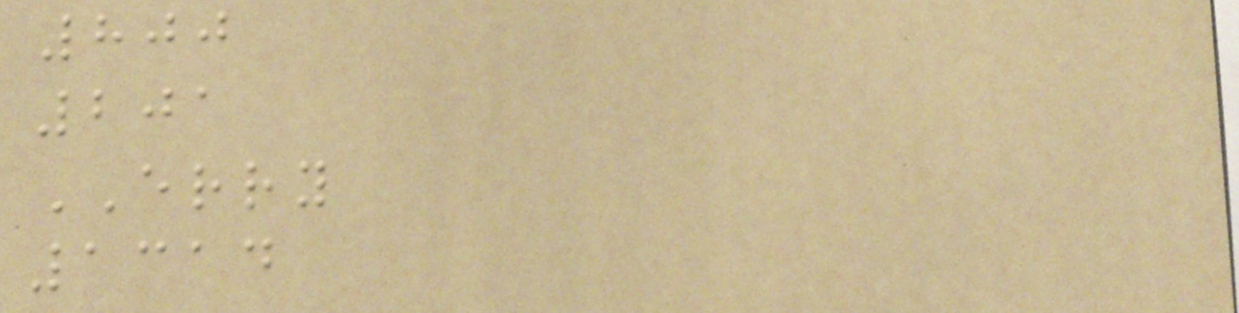800
201
ERRY
1314
